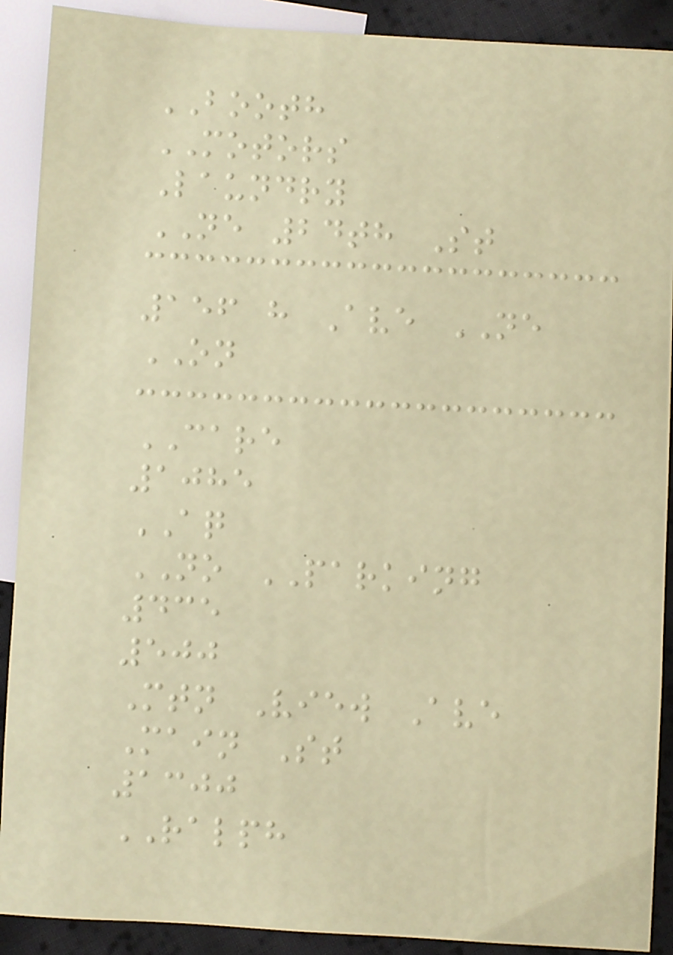BOOTH
MOTORS
Laundry
NE 24th St
156 h Ave NE
ON
CARE
1085
AQ
NO PARKING
435
500
Mtn View Ave
Main St
1300
RALPH
